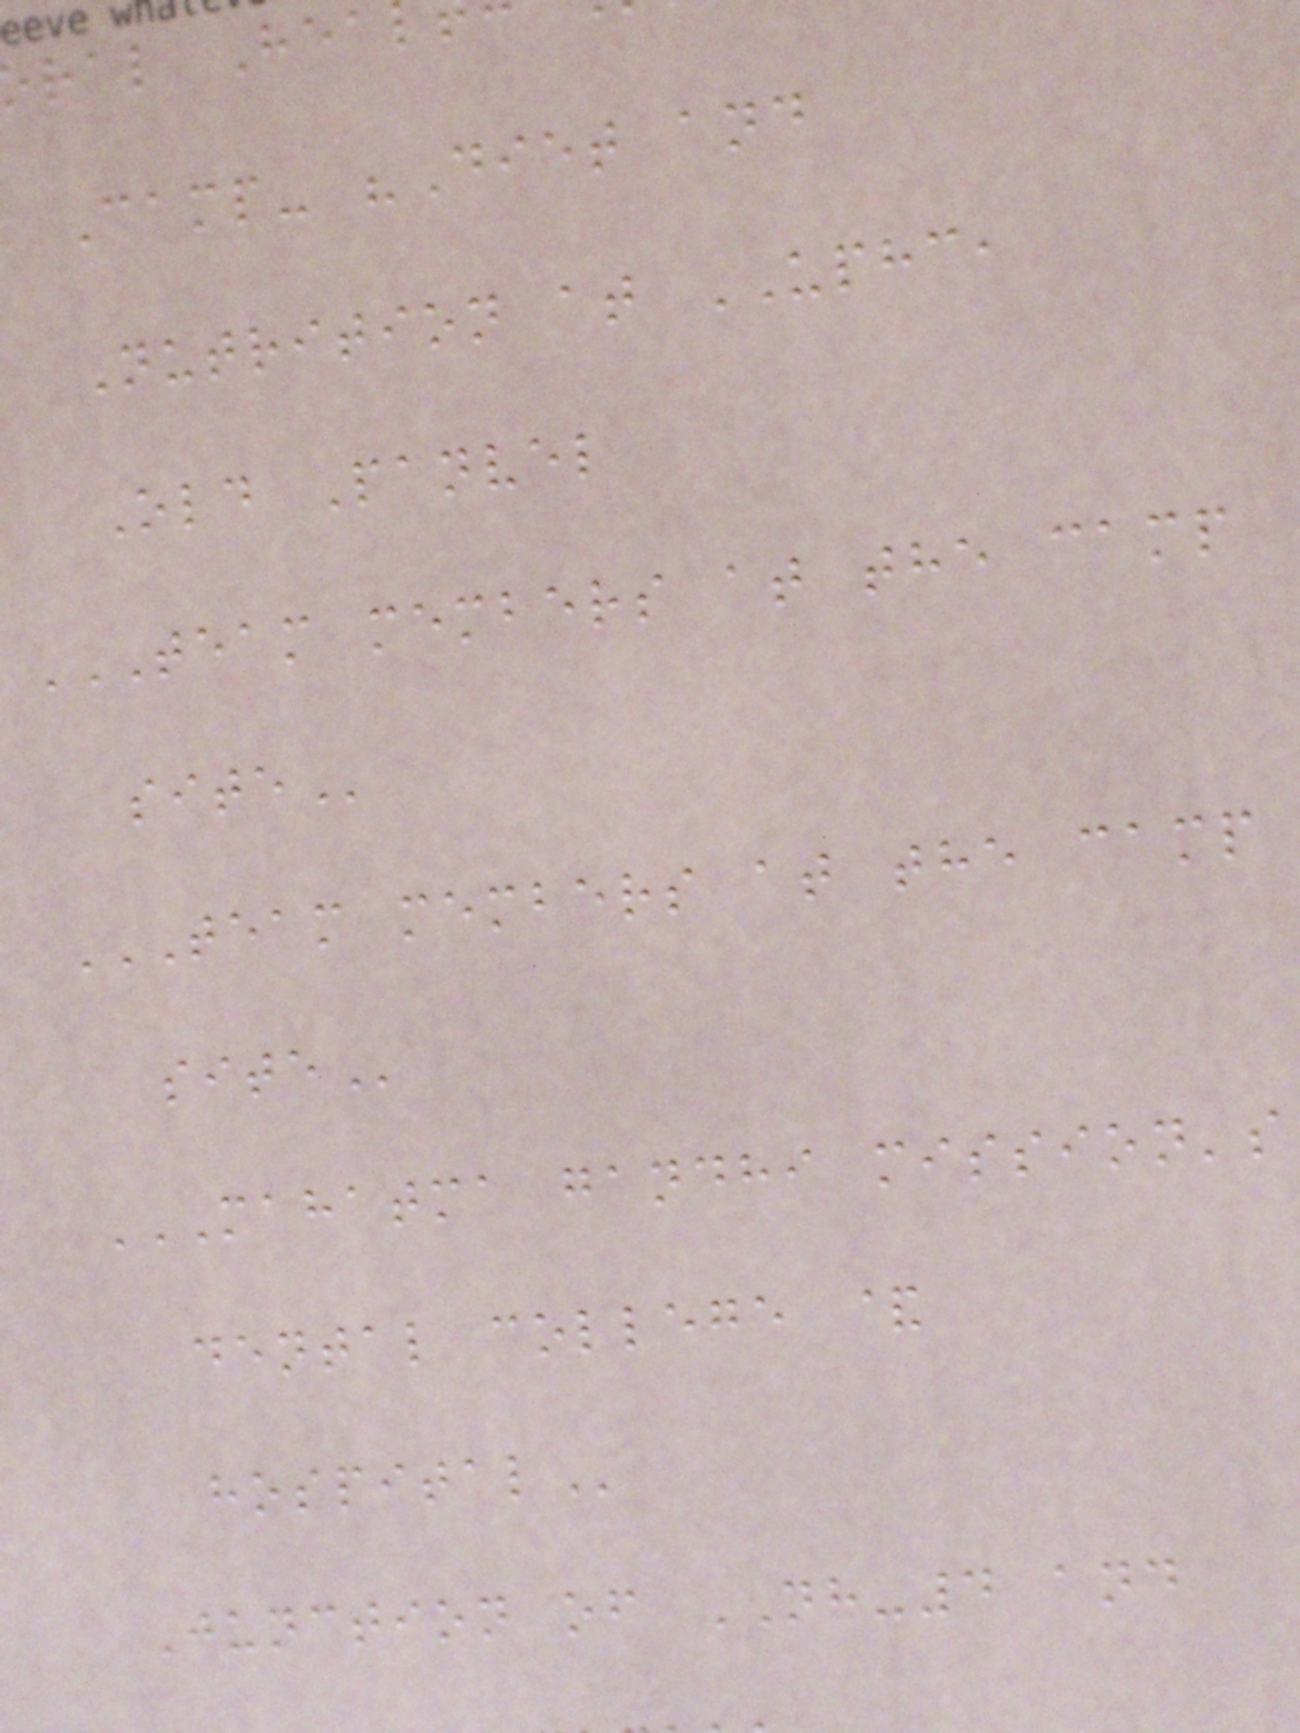ral Hea
Camp- "Diet and
Nutrition at UPHC,
Old Panvel
TEAM MEMBERS AT THE CAMP
TEAM MEMBERS AT THE CAMP
MAHATMA GANDHI MISSION'S
dental college &
Junction of NH-4 and
